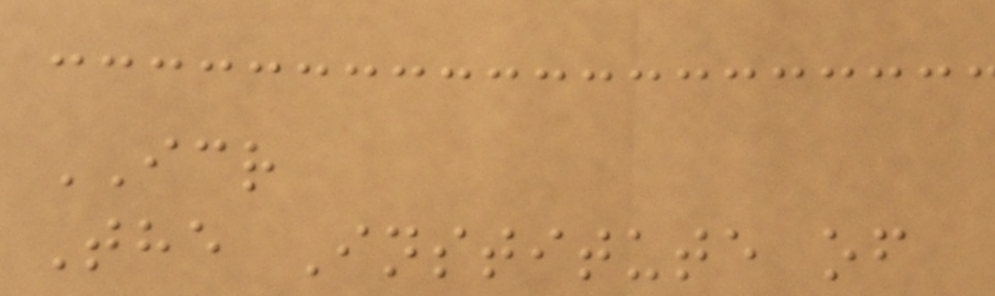ICR
The Institute of
